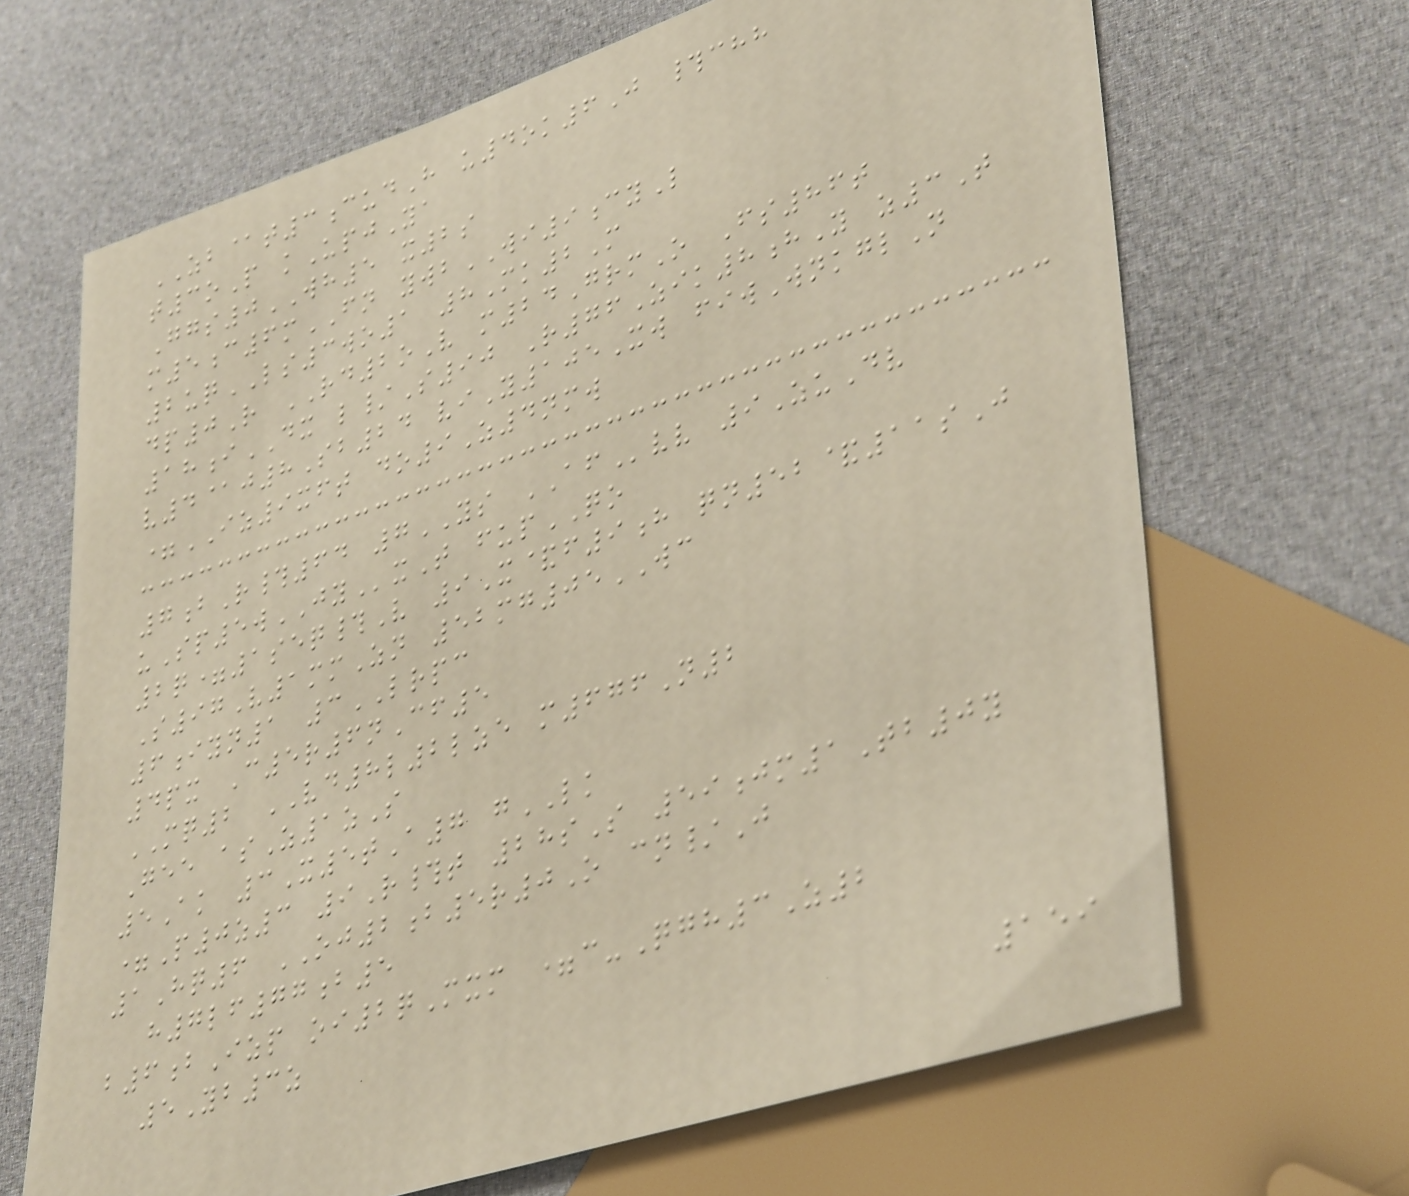ZB@t3cudH u4ok6J #chh
t3oP kUpjYa
Ggs0WH5 x2s
m5c6mFN ywbWI9cyL
2uqLS3wo1 8Mk2M
dp0R RD2oV m24GrmO Fs86t
18iDX l/S90 R76Zik8hY z3T
v4@j8Sb24 viY105Xw fiwWnkglN
=IZ9xft do9Z4nmw
7bR#64 7YS AFvv 9ZuDv
uSp5wJYxT fupQO
2q=1seq#V 9X&f9h qn52&11sJ
S97V1mmZn 52mg05WC
6iyn1 3LRPC
4px C5r6nCf5
MQ2 VD8l2lze m676N2
Gee asZ1zS
5Ak 3X5tA7 gLK
=P0z3 9R#t 28sS 59jm1Tb0y
1Hq6 OJ2b5r0O cn/J
h7lf77b5
b6bIzp oi2qMxm =c-Qgh3Z2
5Yb3z
159
